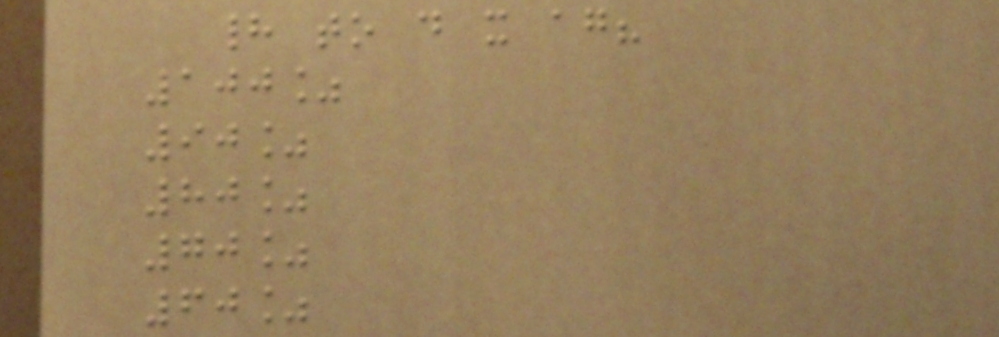had to do it again?
100%
90%
80%
70%
60%
